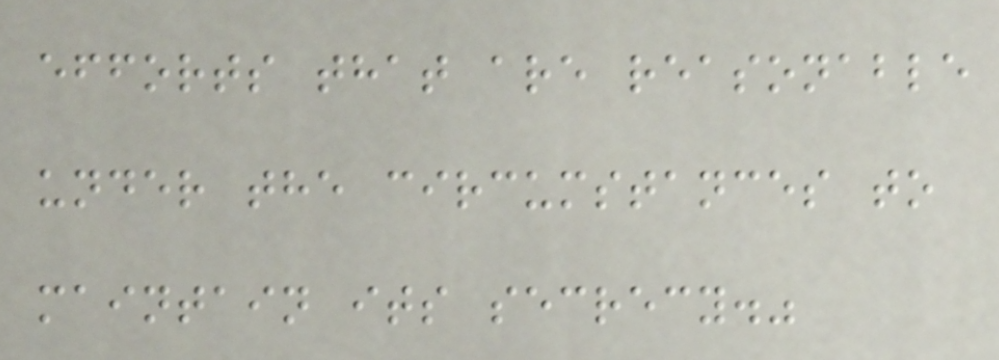efforts that are reasonable
under the circumstances to
maintain its secrecy."
